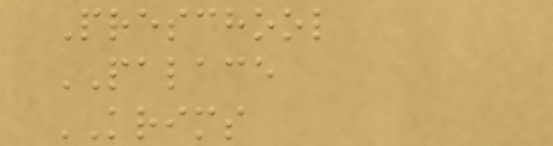Preschool
PALACE
KRIMS
